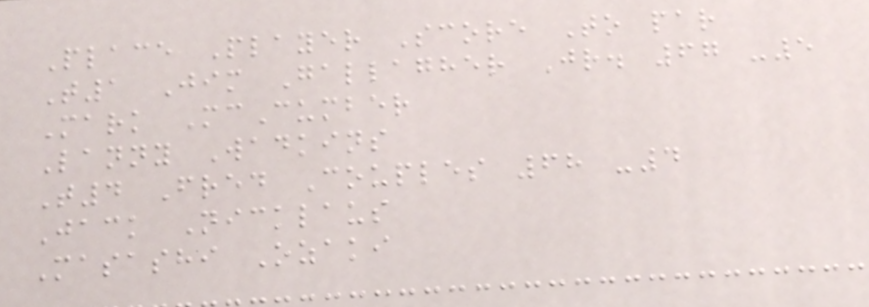Place Player Score To par
T1 Jim Gallagher Jr. 67 -5
Mark McCumber
Lanny Wadkins
T4 Fred Couples 68 -4
Jack Nicklaus
Masashi Ozaki
